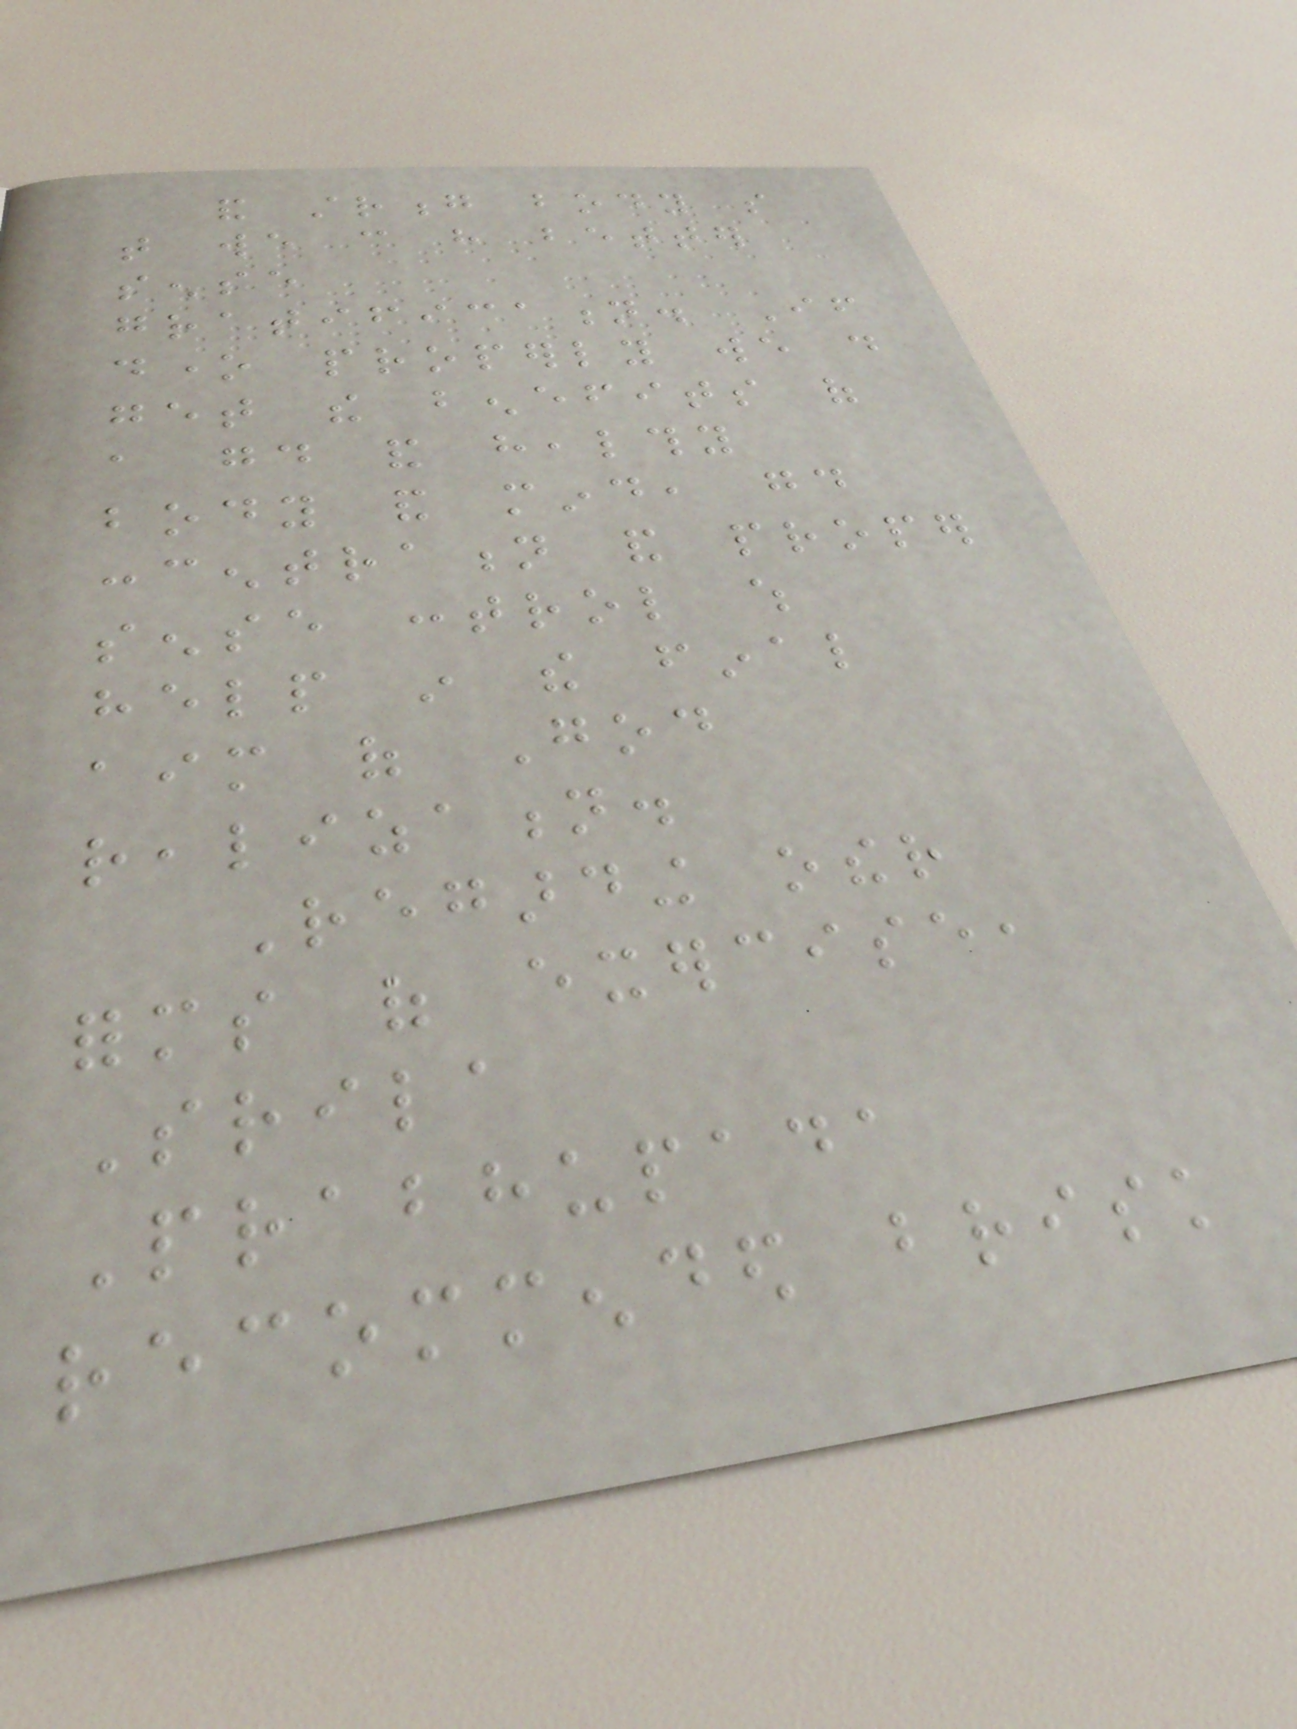and strong body so
that we can have better
sense
gratification. If
done properly we do
get the benefits of
a good and healthy
body and mind, good
concentration and proper
sense control which
help in the final
aim of God
realization.
Regarding other
forms of exercise,
Srila
Prabhupada
recommended brisk
